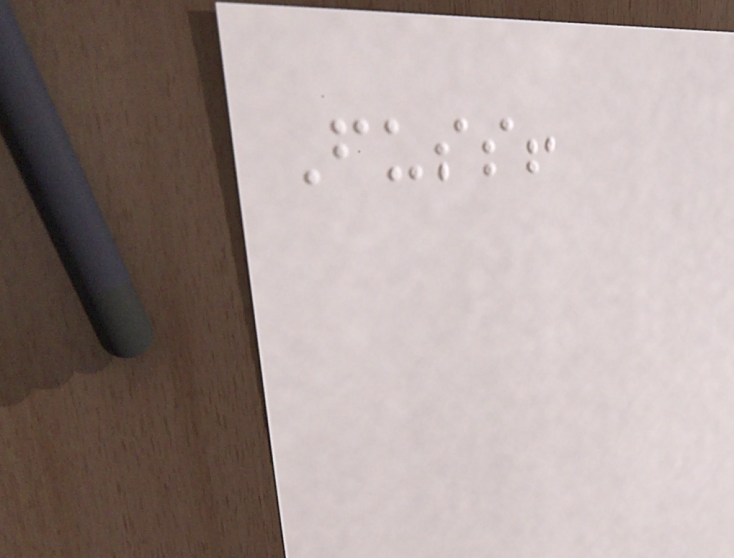Fuss!
